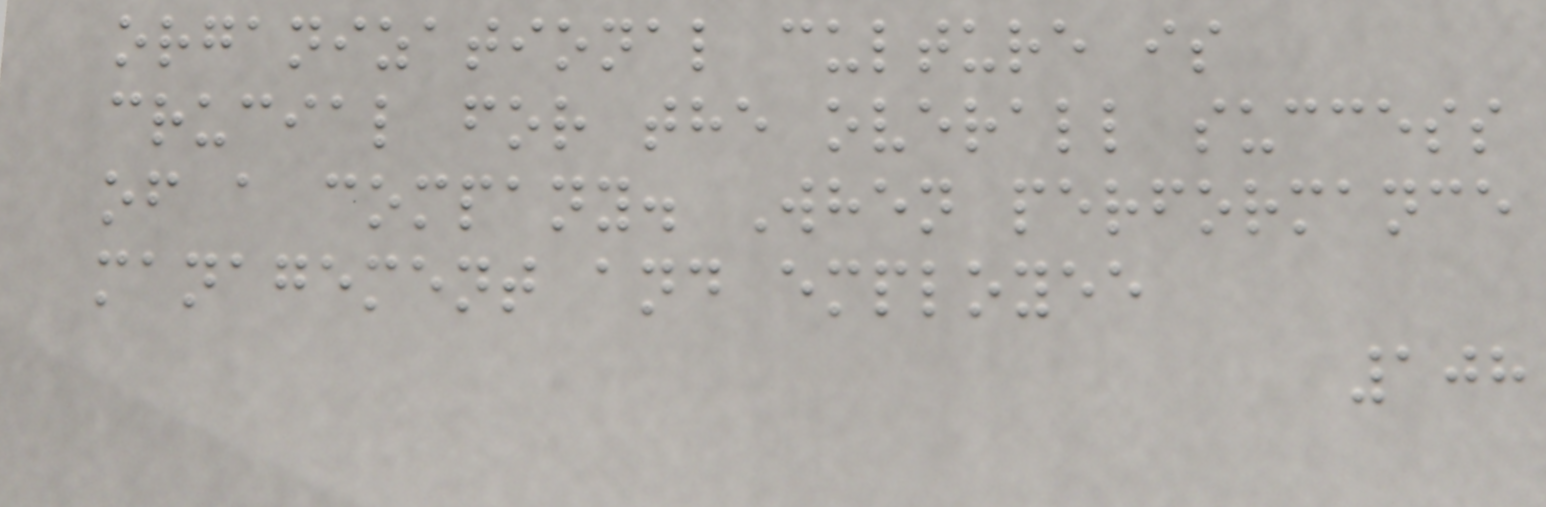organizational culture is
crucial for the overall success
of a company. When performance
management and employee
108
